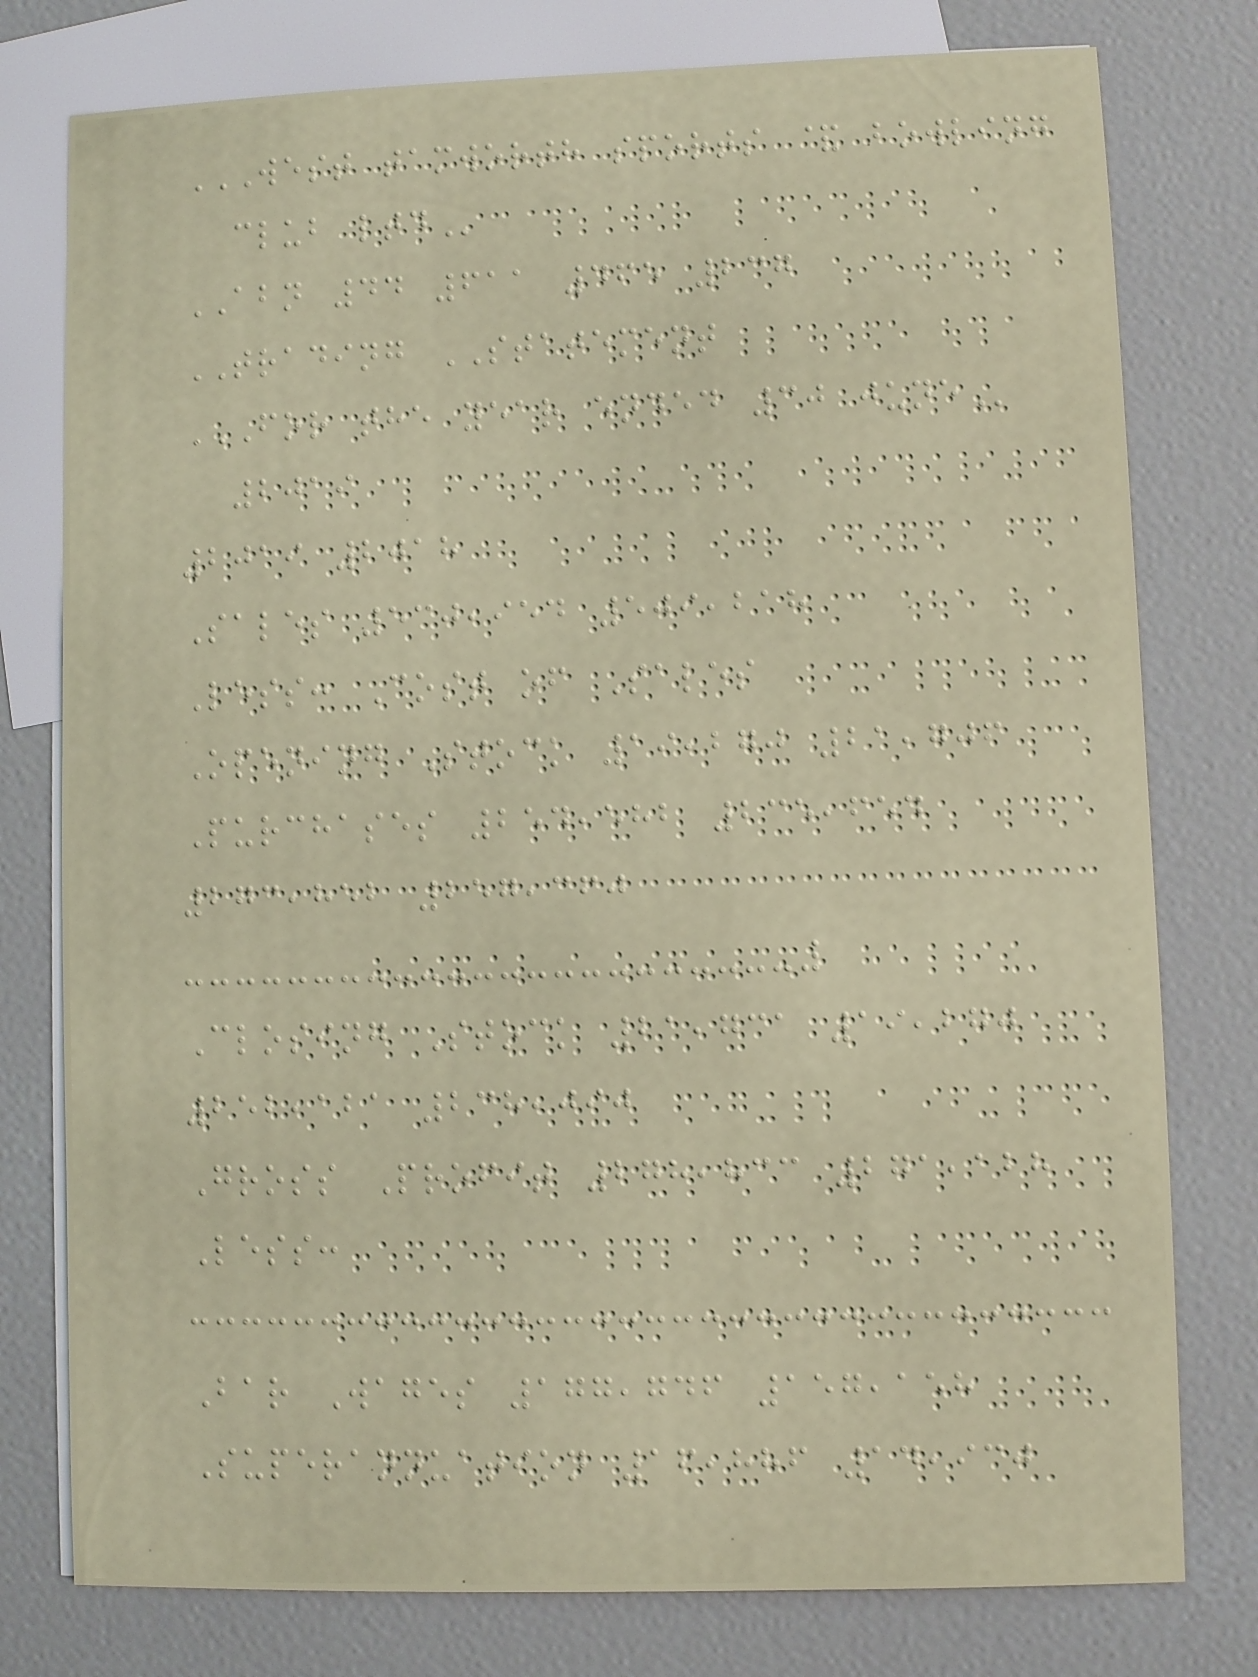WEST TAMWORTH SPORTS & BOWLING
CLUB LTD
ABN 44 611 465 237
TRADING STATEMENT
FOR THE YEAR ENDED 30 JUNE
2019
2019 2018
Sales 530,954 509,218
Less: Cost of Sales
Opening Stock 19,270 21,706
Purchases 254,582 235,654
273,852 257,360
Closing Stock 21,731 19,270
252,121 238,090
Gross Profit 278,833 271,128
Less:
Bar Wages 177,746 157,158
Superannuation 16,886 14,930
